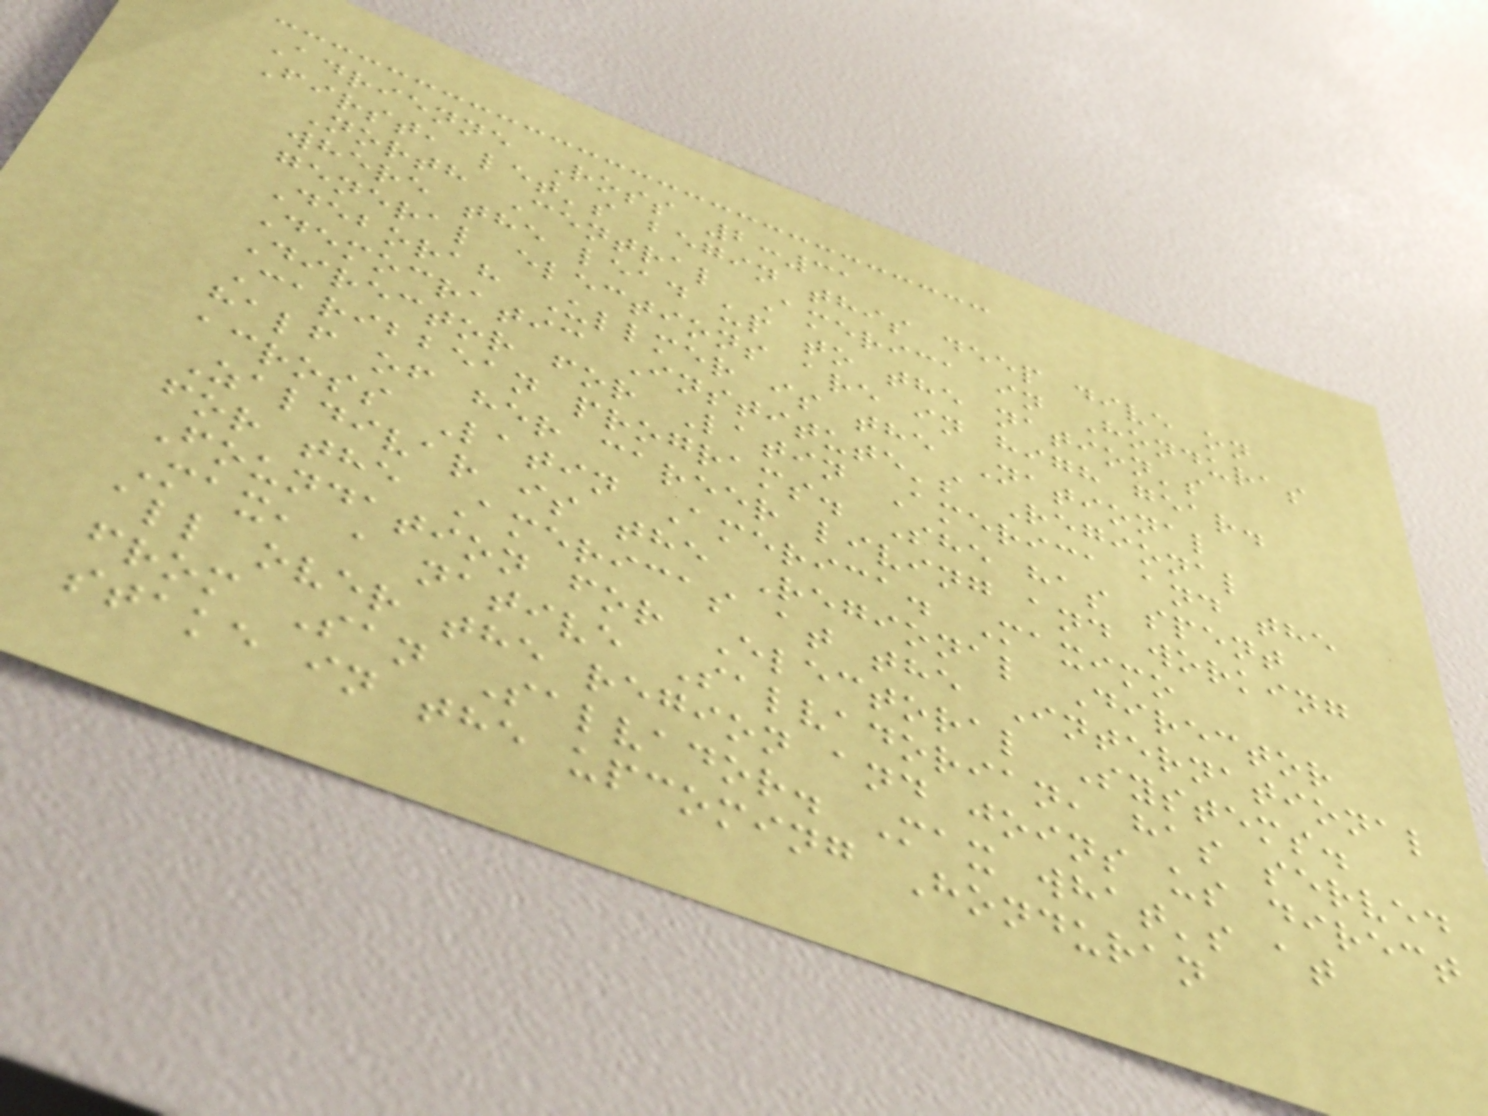Adrienne Ross 2:31
First, let's begin this deep dive on
North Central America in Honduras
where the lead up to the nation's
general elections are in high gear.
Deborah Ullmer is the National
Democratic Institute's Regional
Director for Latin America and the
Caribbean programs. She has spent
half of her career living and working
across Latin America. Maximo
Zaldivar is the Regional Director
for the Americas at the International
Foundation for Electoral Systems.
Max, a native Salvadorian, has served
all over the region and joins us direct
from San Salvador. Max what's at
stake in the upcoming Honduran
